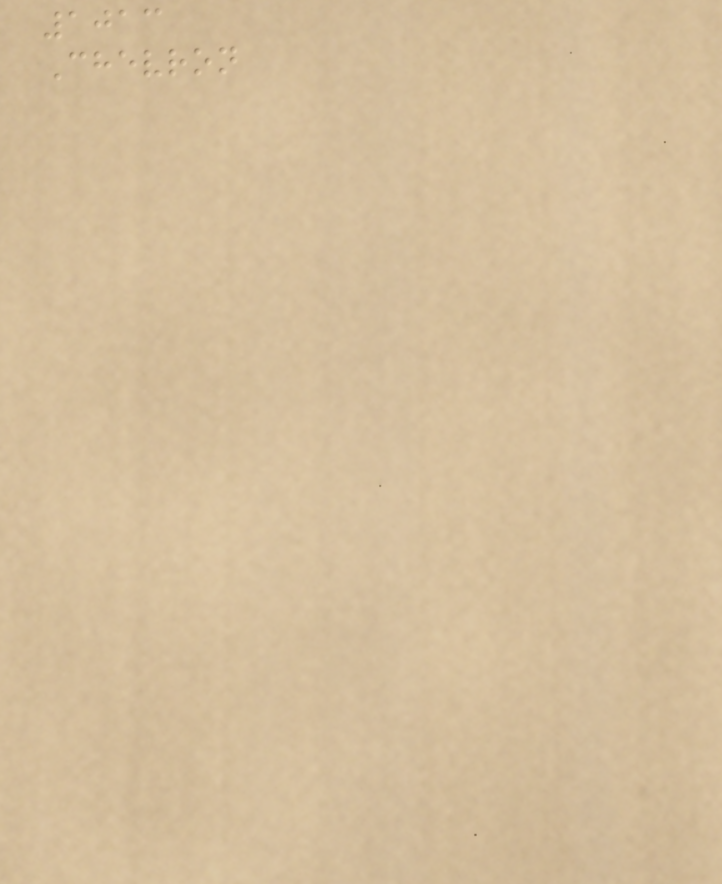1013
Chevron
